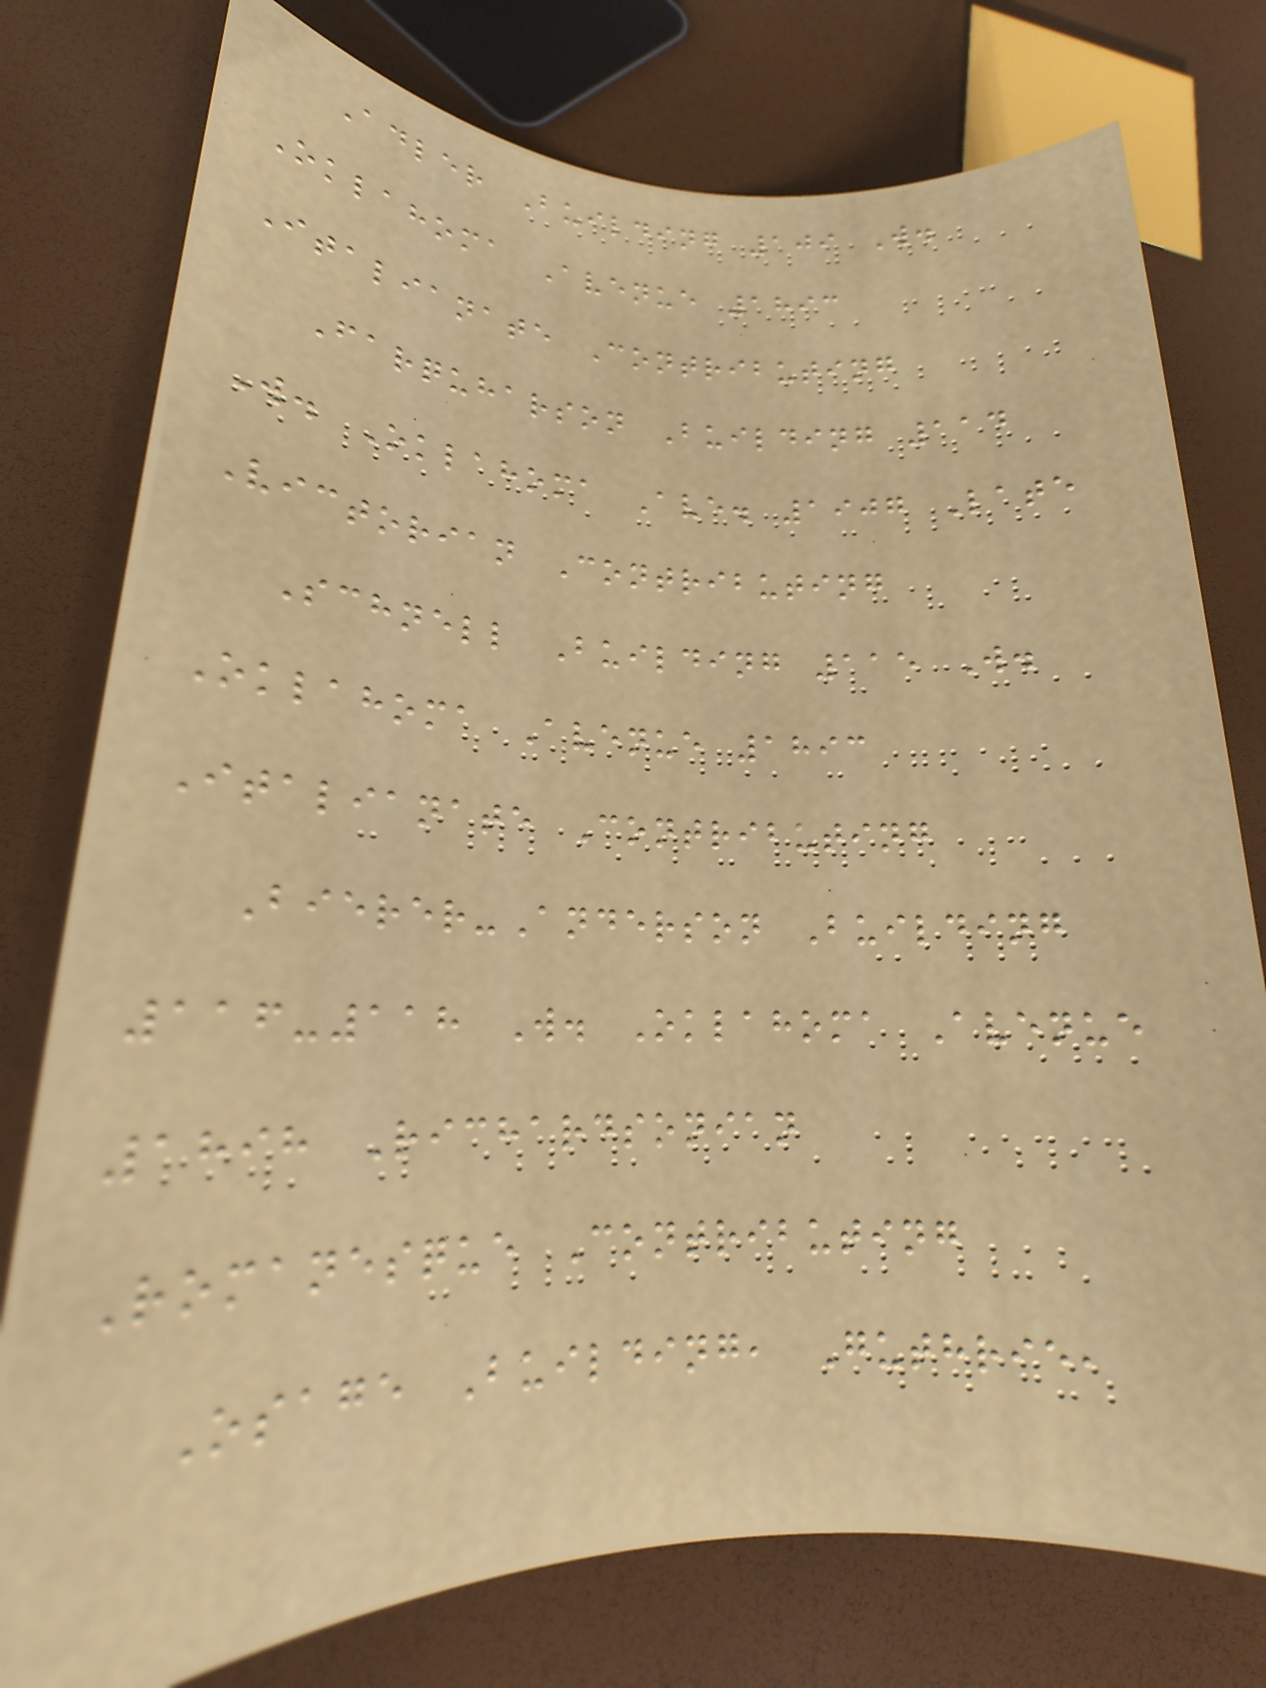Adler Building 109 W.
Oklahoma Avenue 1893
Italianate Contributing
Farquharson Building 114
W. Oklahoma Ave. 1907 Late
Victorian Contributing
Schnell Building 115 W.
Oklahoma Avenue 1893
Italianate Contributing
Bierer-Anderson Building
116-118 W. Oklahoma Avenue
1898 Richardsonian
Romanesque Contributing
Osage Building, Guthrie,
